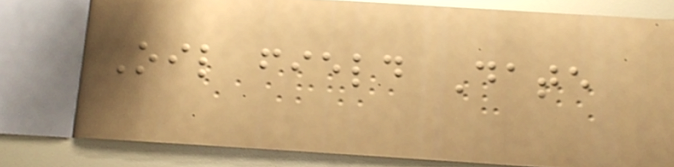Oil field Date
